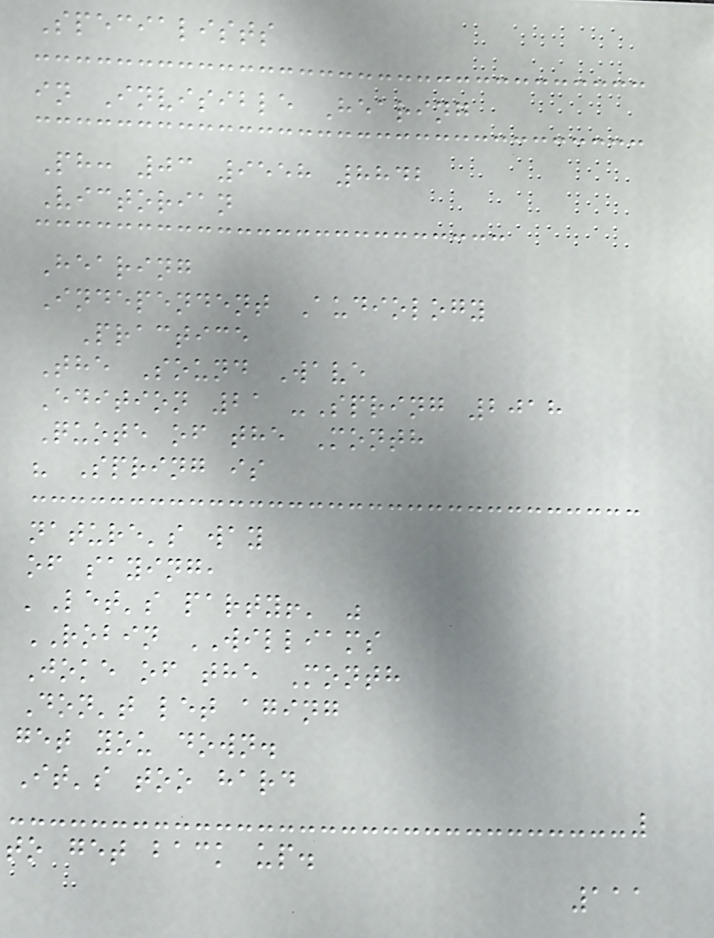Specialists
in Invisible Hearing
Ph: 03 9558 8842
Victorian
Hearing
Independent Audiology
Practice
The Sound Wave
Edition 21 -Spring 2018
Quote of the Month
" Spring is
nature's way
of saying,
'Let's party!' "
ROBIN WILLIAMS
Joke of the Month
Don't let aging
get you down.
It's too hard
to get back up.
111
